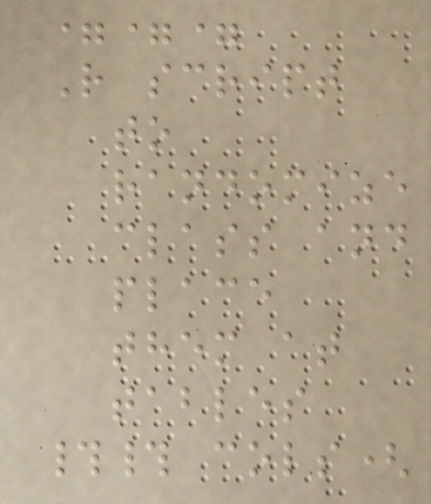===
R script
to
randomize
class and
place
them at
tables
## cols(
